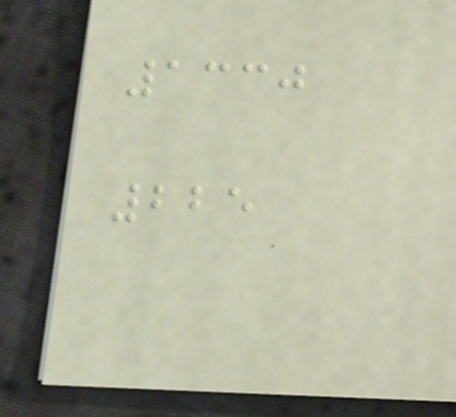1330
225
